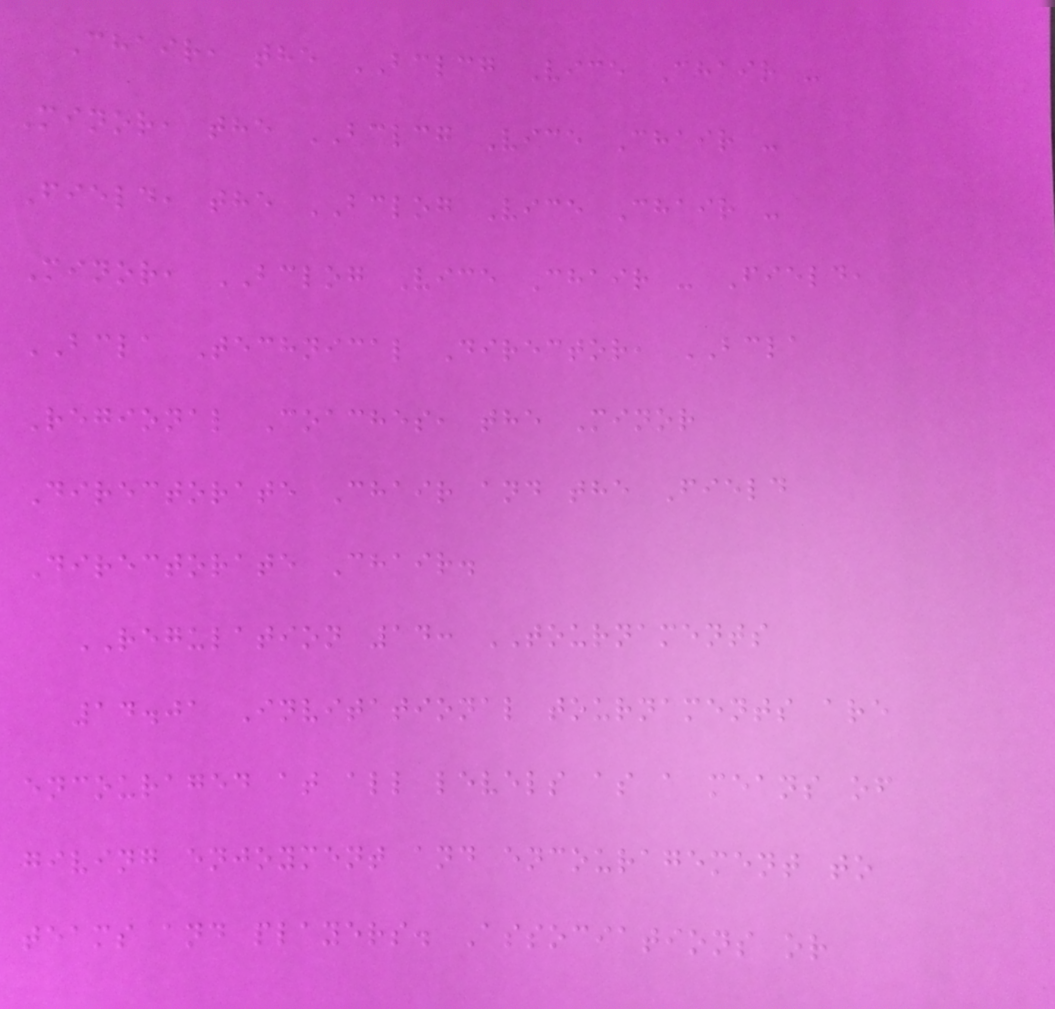Chair, the BCLCG Vice Chair -
Minor, the BCLCG Vice Chair -
Field, the BCLOG Vice Chair -
Minor, BCLOG Vice Chair - Field,
BCLA Technical Director, BCLA
Regional Coaches, the Minor
Directorate Chair and the Field
Directorate Chair.
REGULATION 14: TOURNAMENTS
14.01 Invitational tournaments are
encouraged at all levels as a means of
giving enjoyment and encouragement to
teams and players. Associations or
